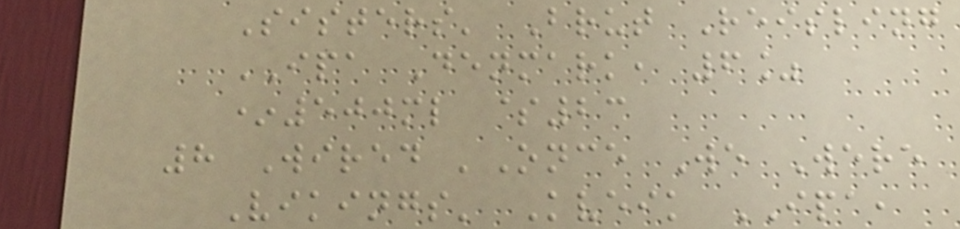Sisters' Brut Reisling
IPA Denmark, 6%
*500ml $23
8 Wired 'Once We Were
Vikings' Kveik IPA,
